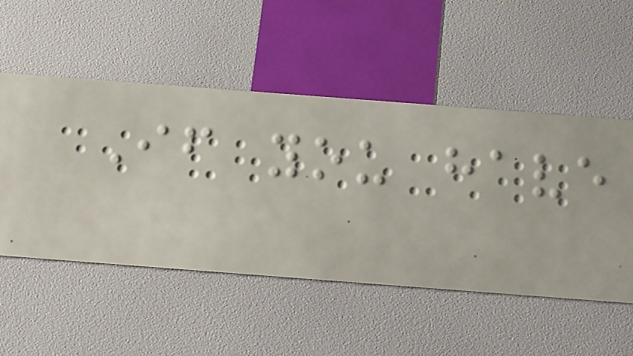If you have
